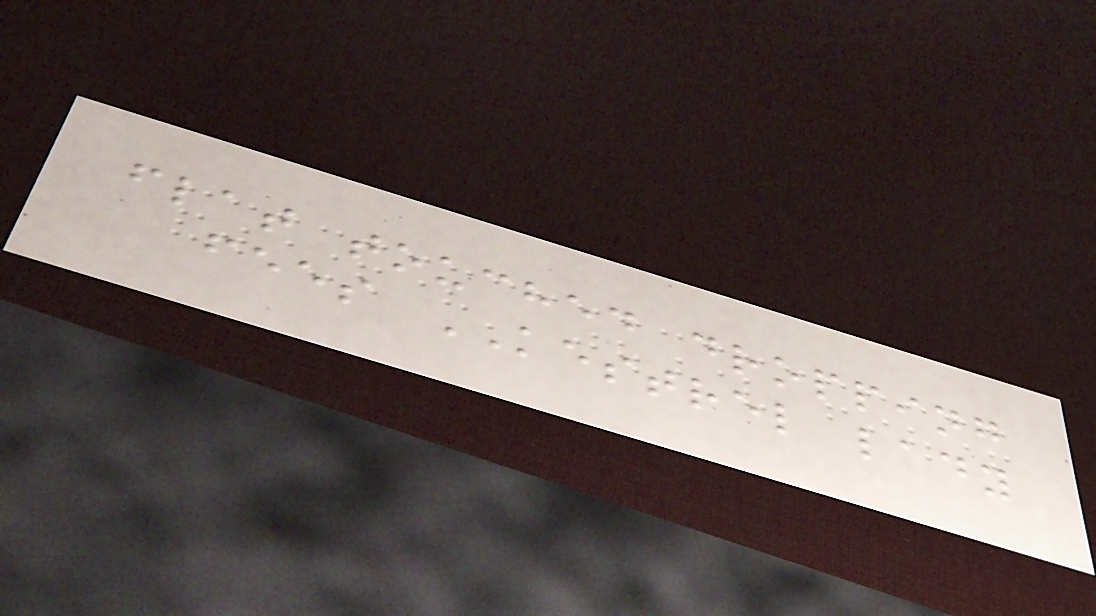flat touched dropping
fees KESTREL lady
